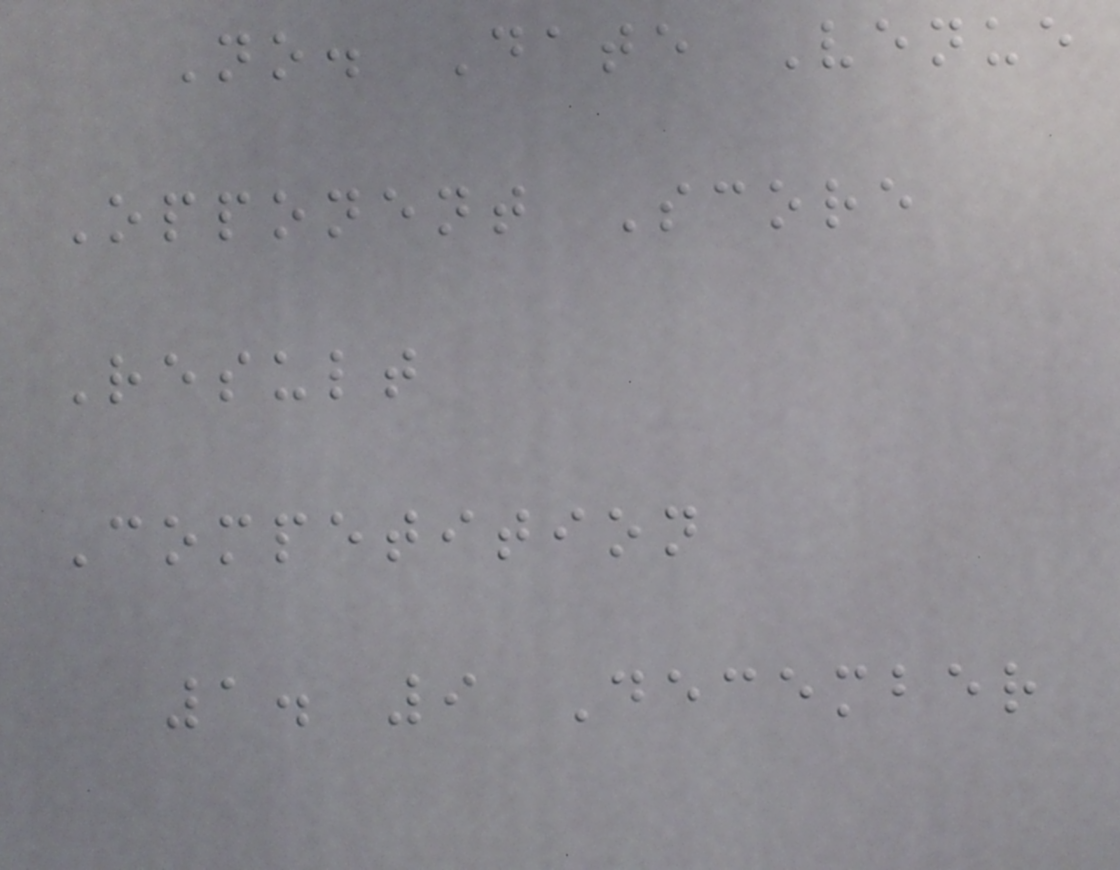No. Date Venue
Opponent Score
Result
Competition
1. 9 December
